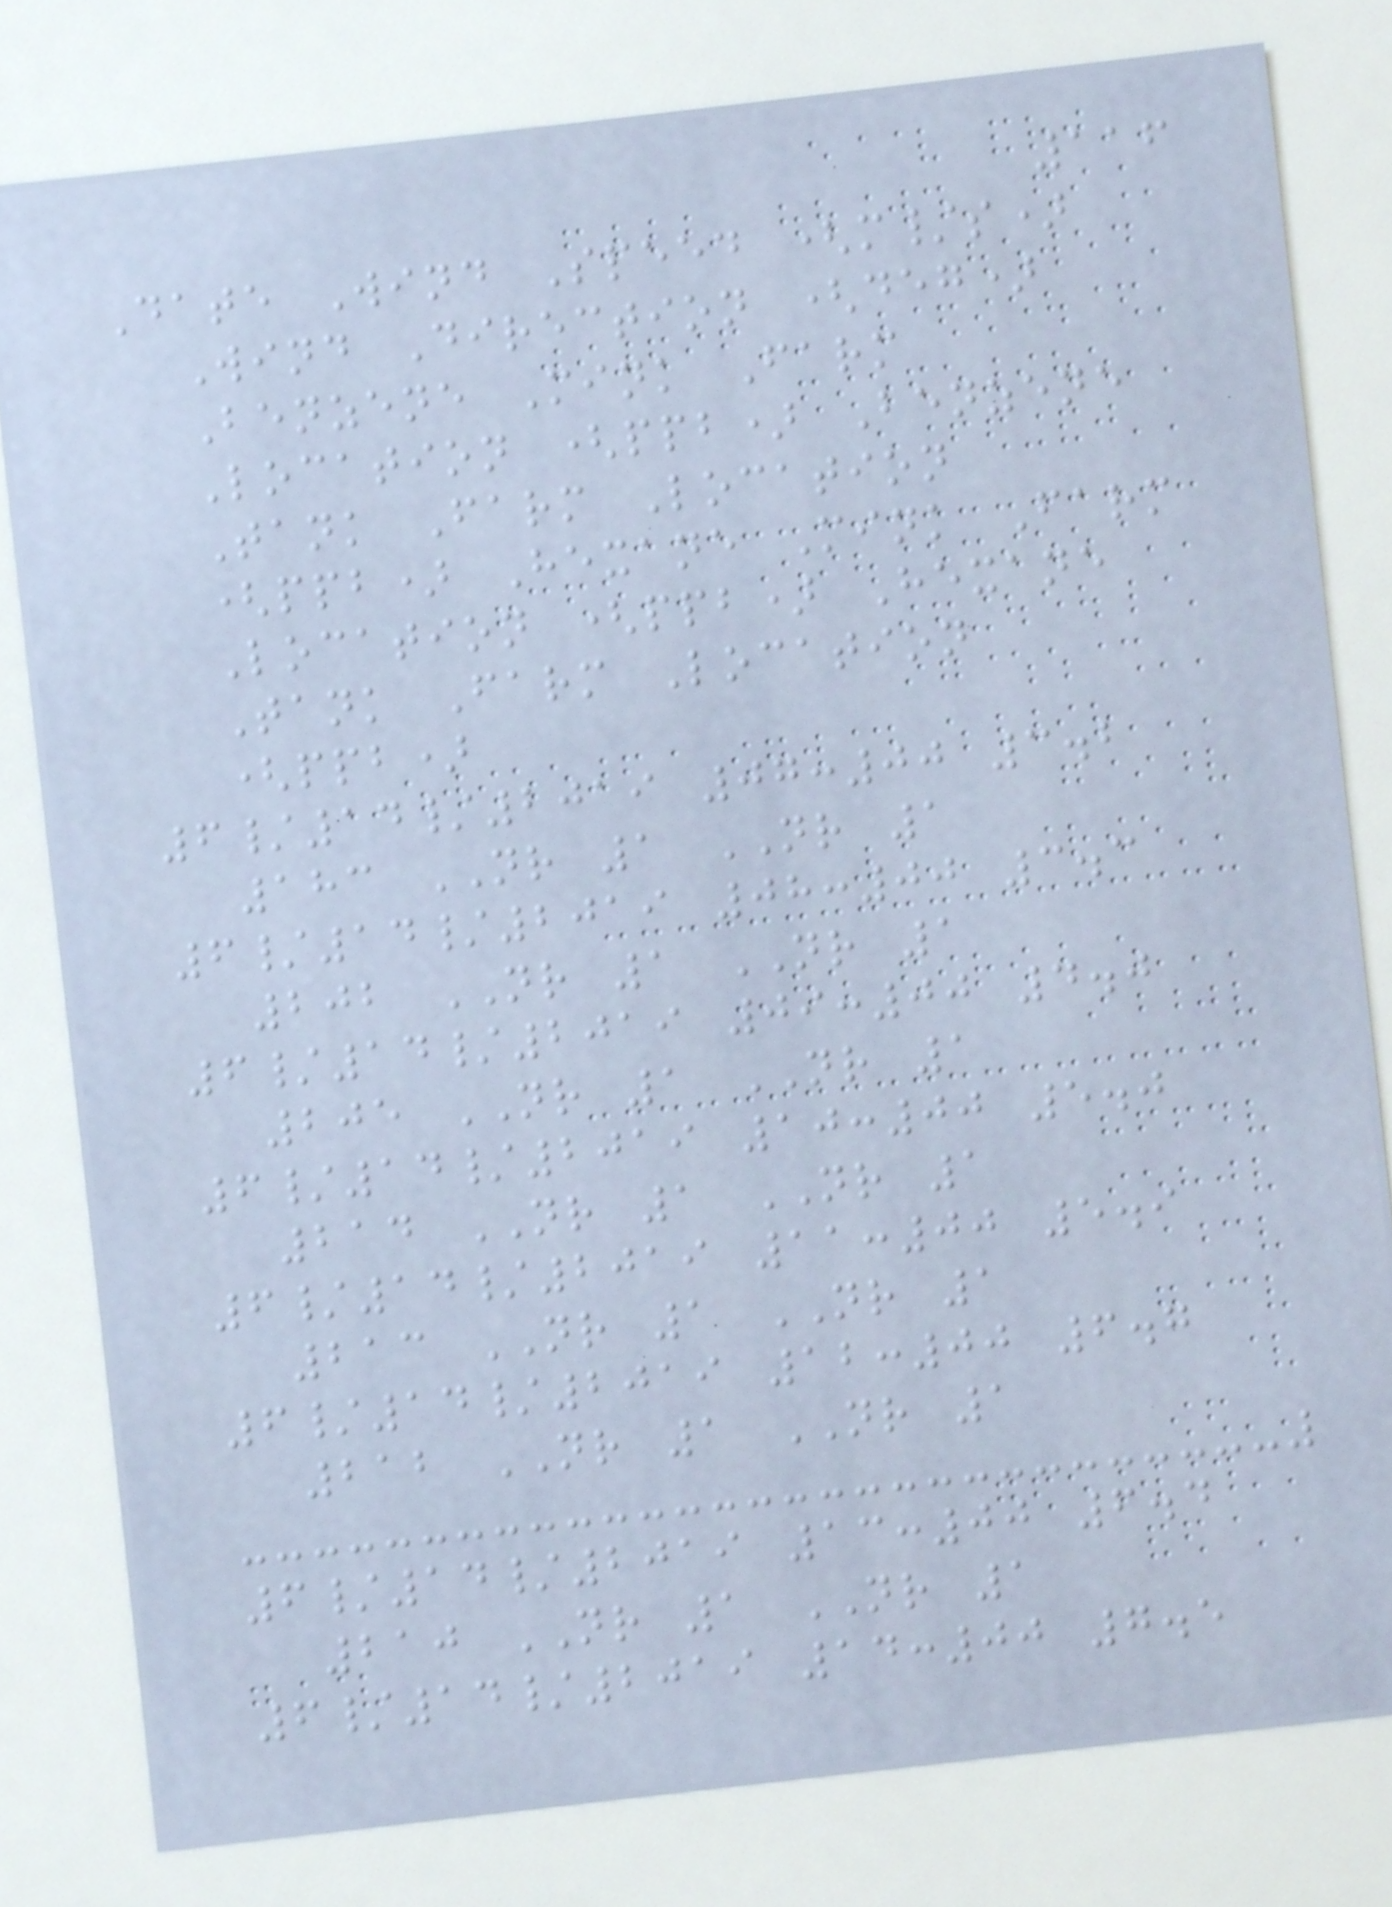116
Date Wind Speed (m/s)
Wind Direction (deg)
Benzene Mink Farm
Location (ppb) Benzene
Tank Farm Location
(ppb) Hexane Mink Farm
Location (ppb) Hexane
Tank Farm Location
(ppb)
6/14/2019 07:00 3.2
183 NR 1 NR 1
6/14/2019 08:00 3.3
202 NR 1 NR 1
6/14/2019 09:00 4.0
205 NR 1 NR 1
6/14/2019 10:00 5.0
214 NR 1 NR 1
6/14/2019 11:00 5.9
213 NR 1 NR 1
6/14/2019 12:00 6.7
212 NR 1 NR 1
6/14/2019 13:00 6.4
210 NR 1 NR 1
6/14/2019 14:00 7.5
